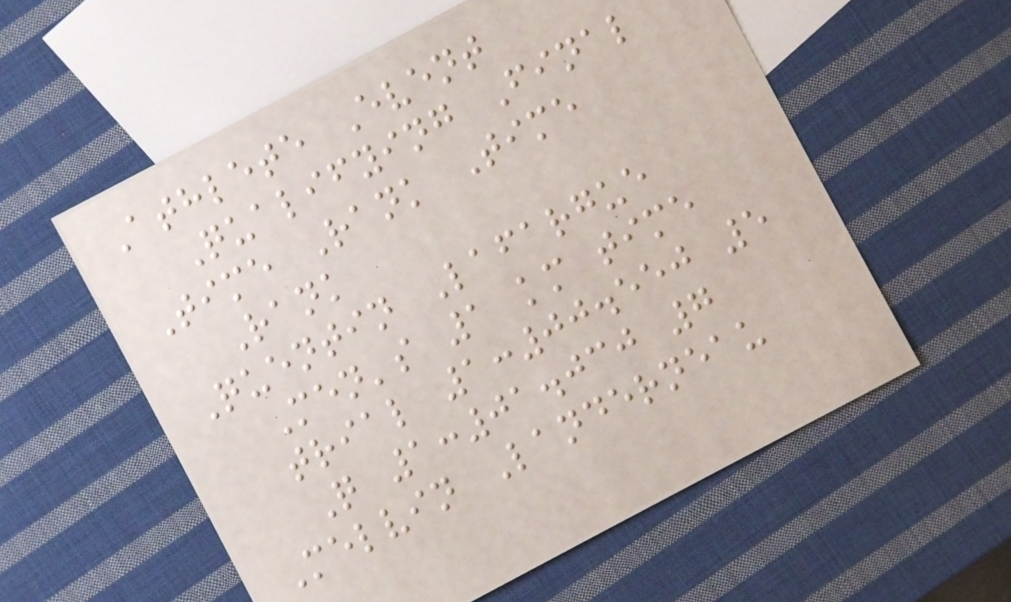Athlete Event
Qualifying Final
Time Rank Time
Rank
Quentin Lafargue
Men's 1 km time
trial 1:00.550 5
Q 1:01.030 7
Melvin Landerneau
